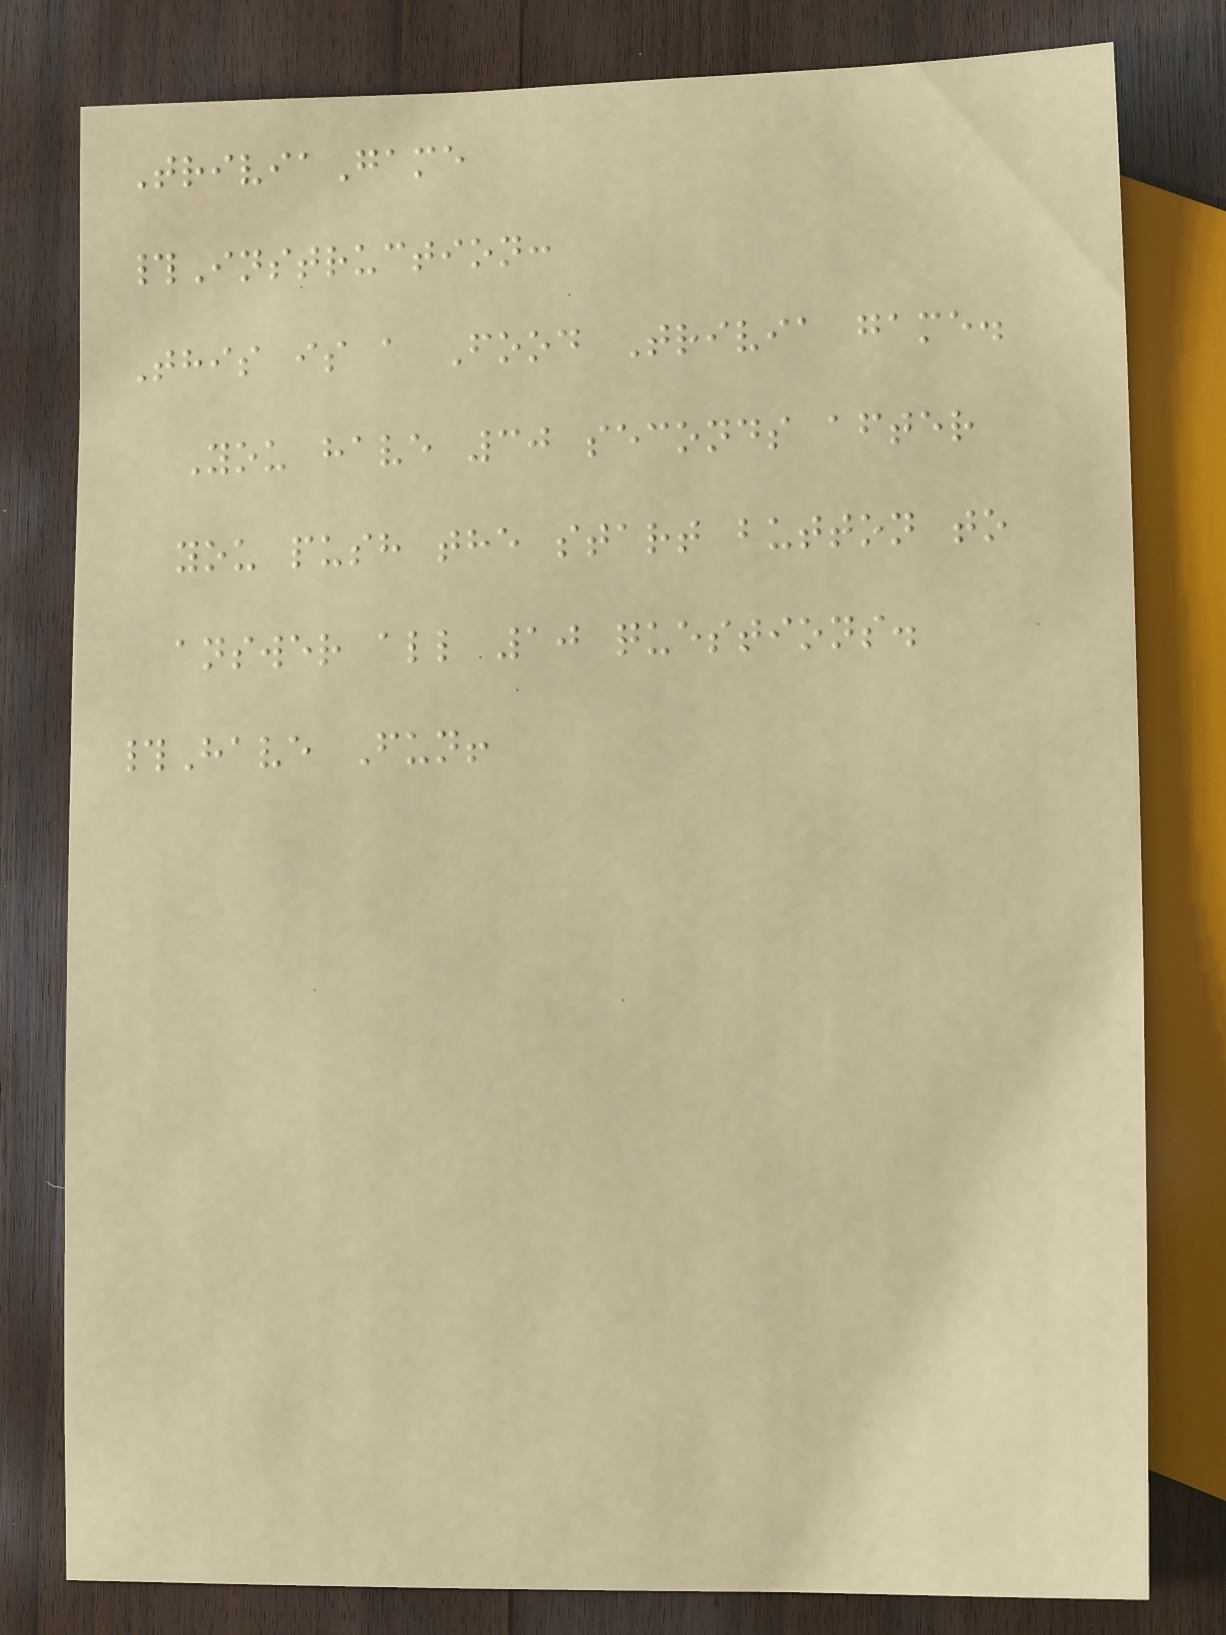TriviaGame
#Instruction:
This is a Food Trivia game.
You have 30 seconds after
you push the start button to
answer all 10 questions.
#Have Fun!
